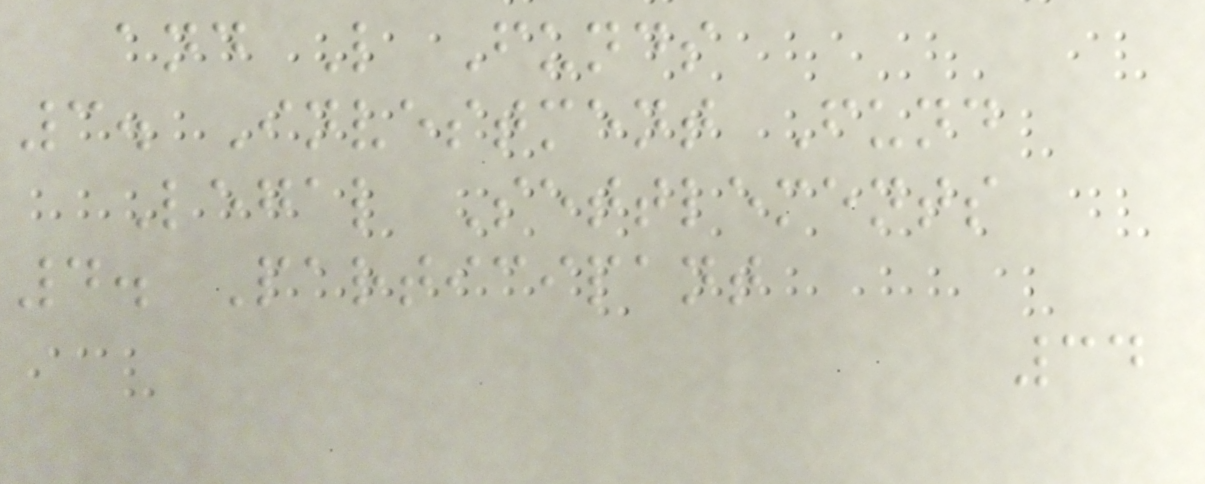and L Funds
3. Investment Fund
Legal Settlements
4. Participant
34
